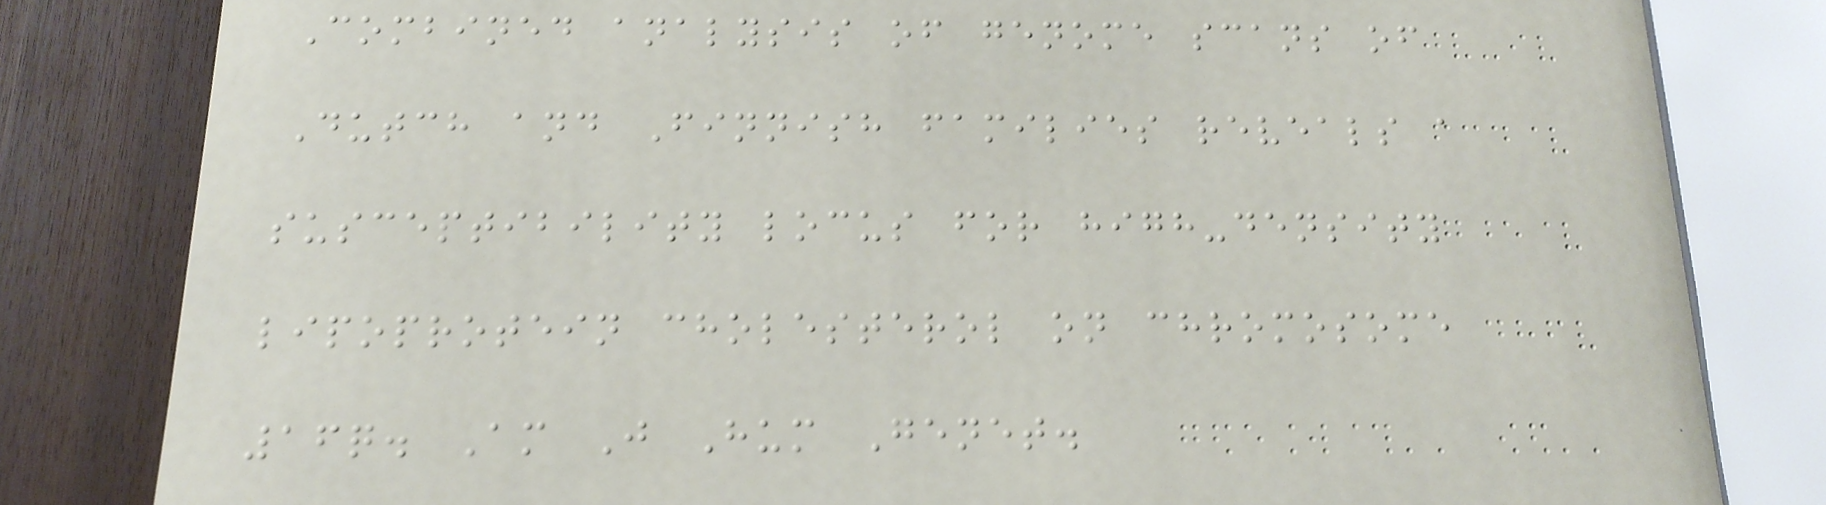Combined analysis of genome scans of
Dutch and Finnish families reveals a
susceptibility locus for high-density
lipoprotein cholesterol on chromosome
16q. Am J Hum Genet.
